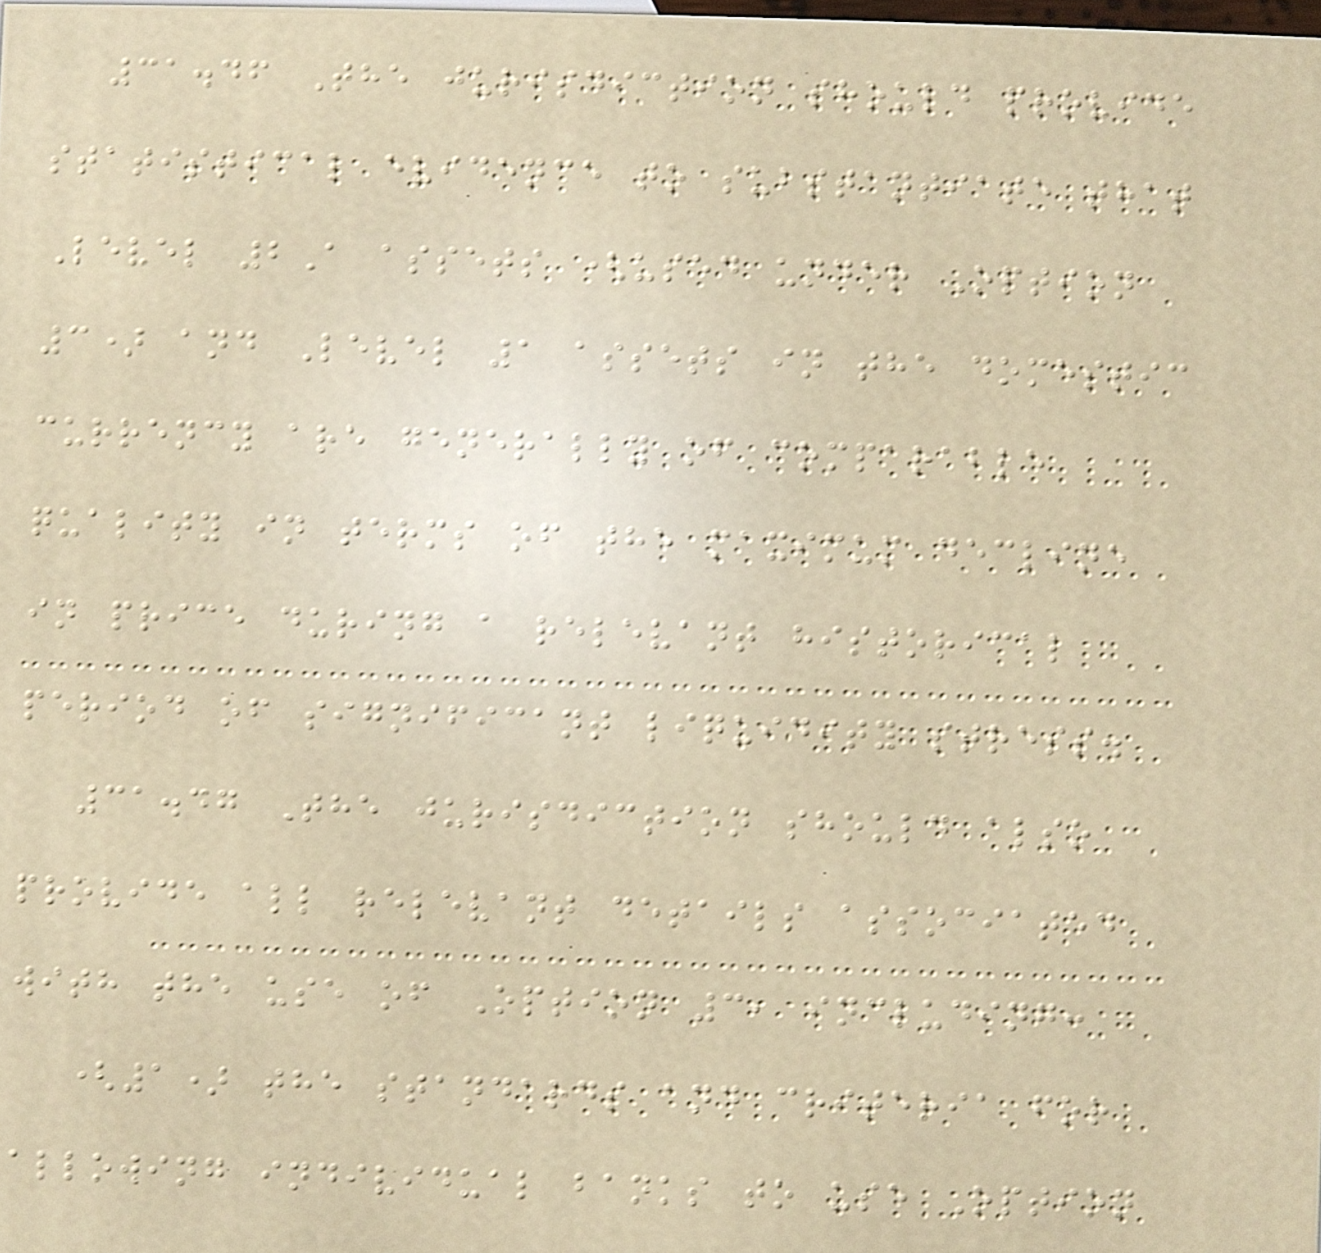31.46 The jurisdiction should provide
statistical evidence to substantiate that
Level 2A assets (used under Option
3) and Level 1 assets in the domestic
currency are generally of comparable
quality in terms of the maximum decline
in price during a relevant historical
period of significant liquidity stress.
31.47 The jurisdiction should also
provide all relevant details associated
with the use of Option 3, including:
(1) the standards and criteria for
allowing individual banks to use Option
